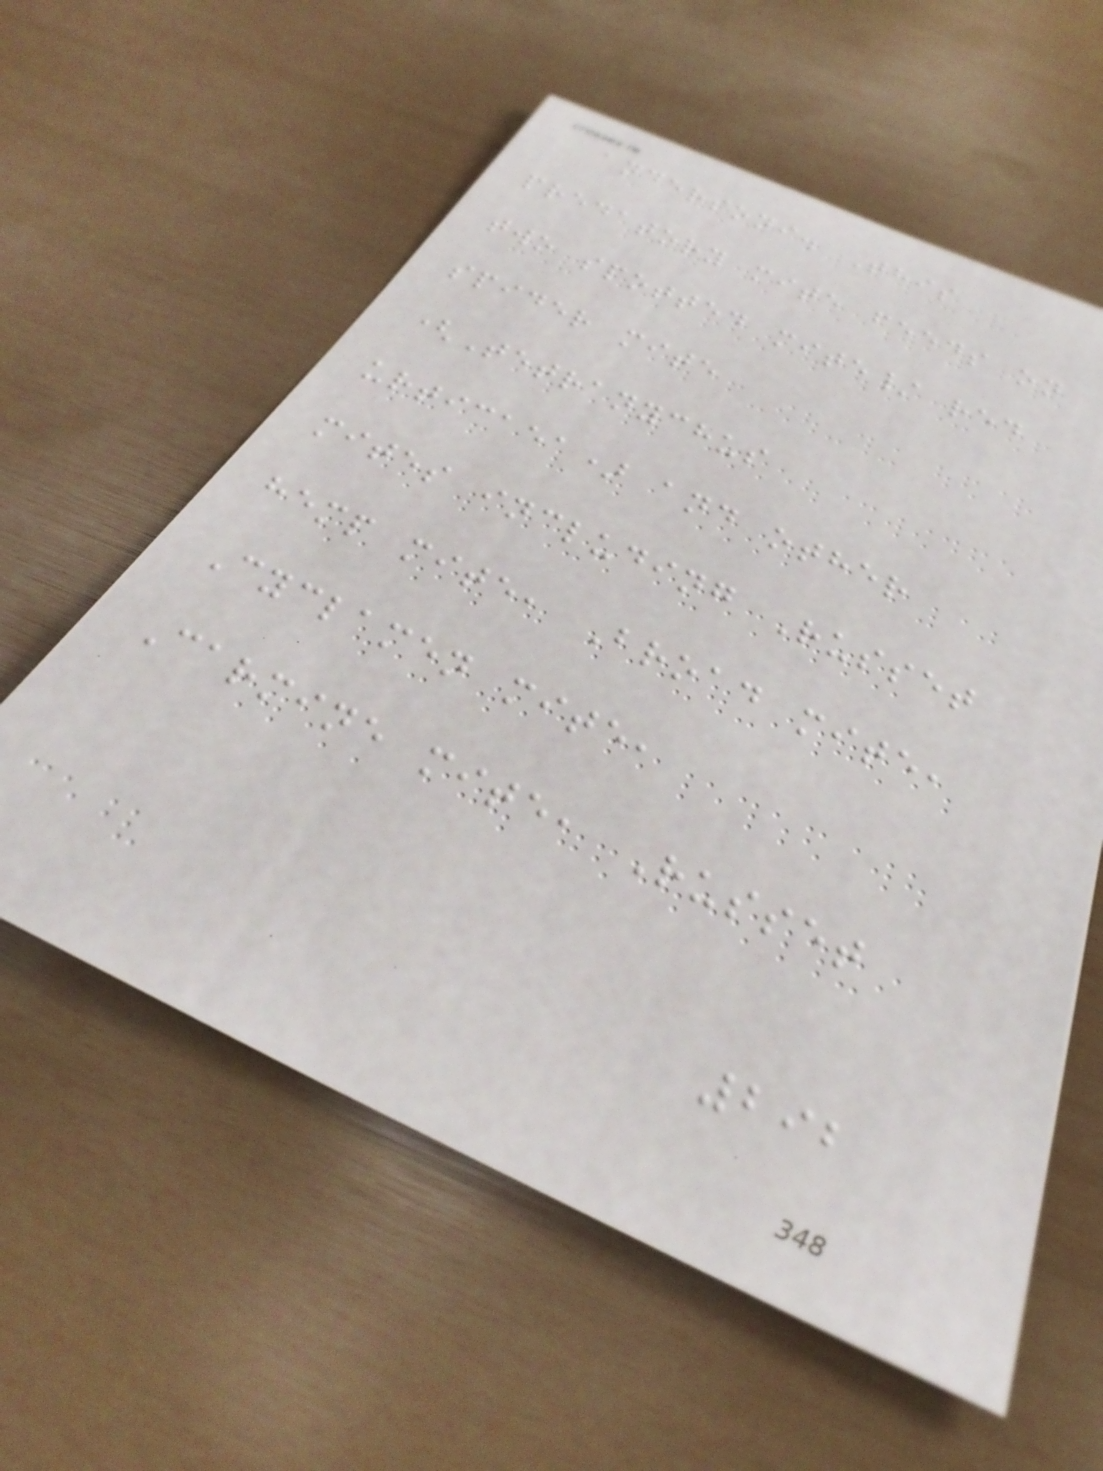andersoni. This
predatory mite feeds on
two spotted mite/ red
spider mite
(Tetranychus
urticaea) and other
mites including Russet
hemp mite, Broad mite,
Cyclamen mite,
Carmine mite, Russet
292
